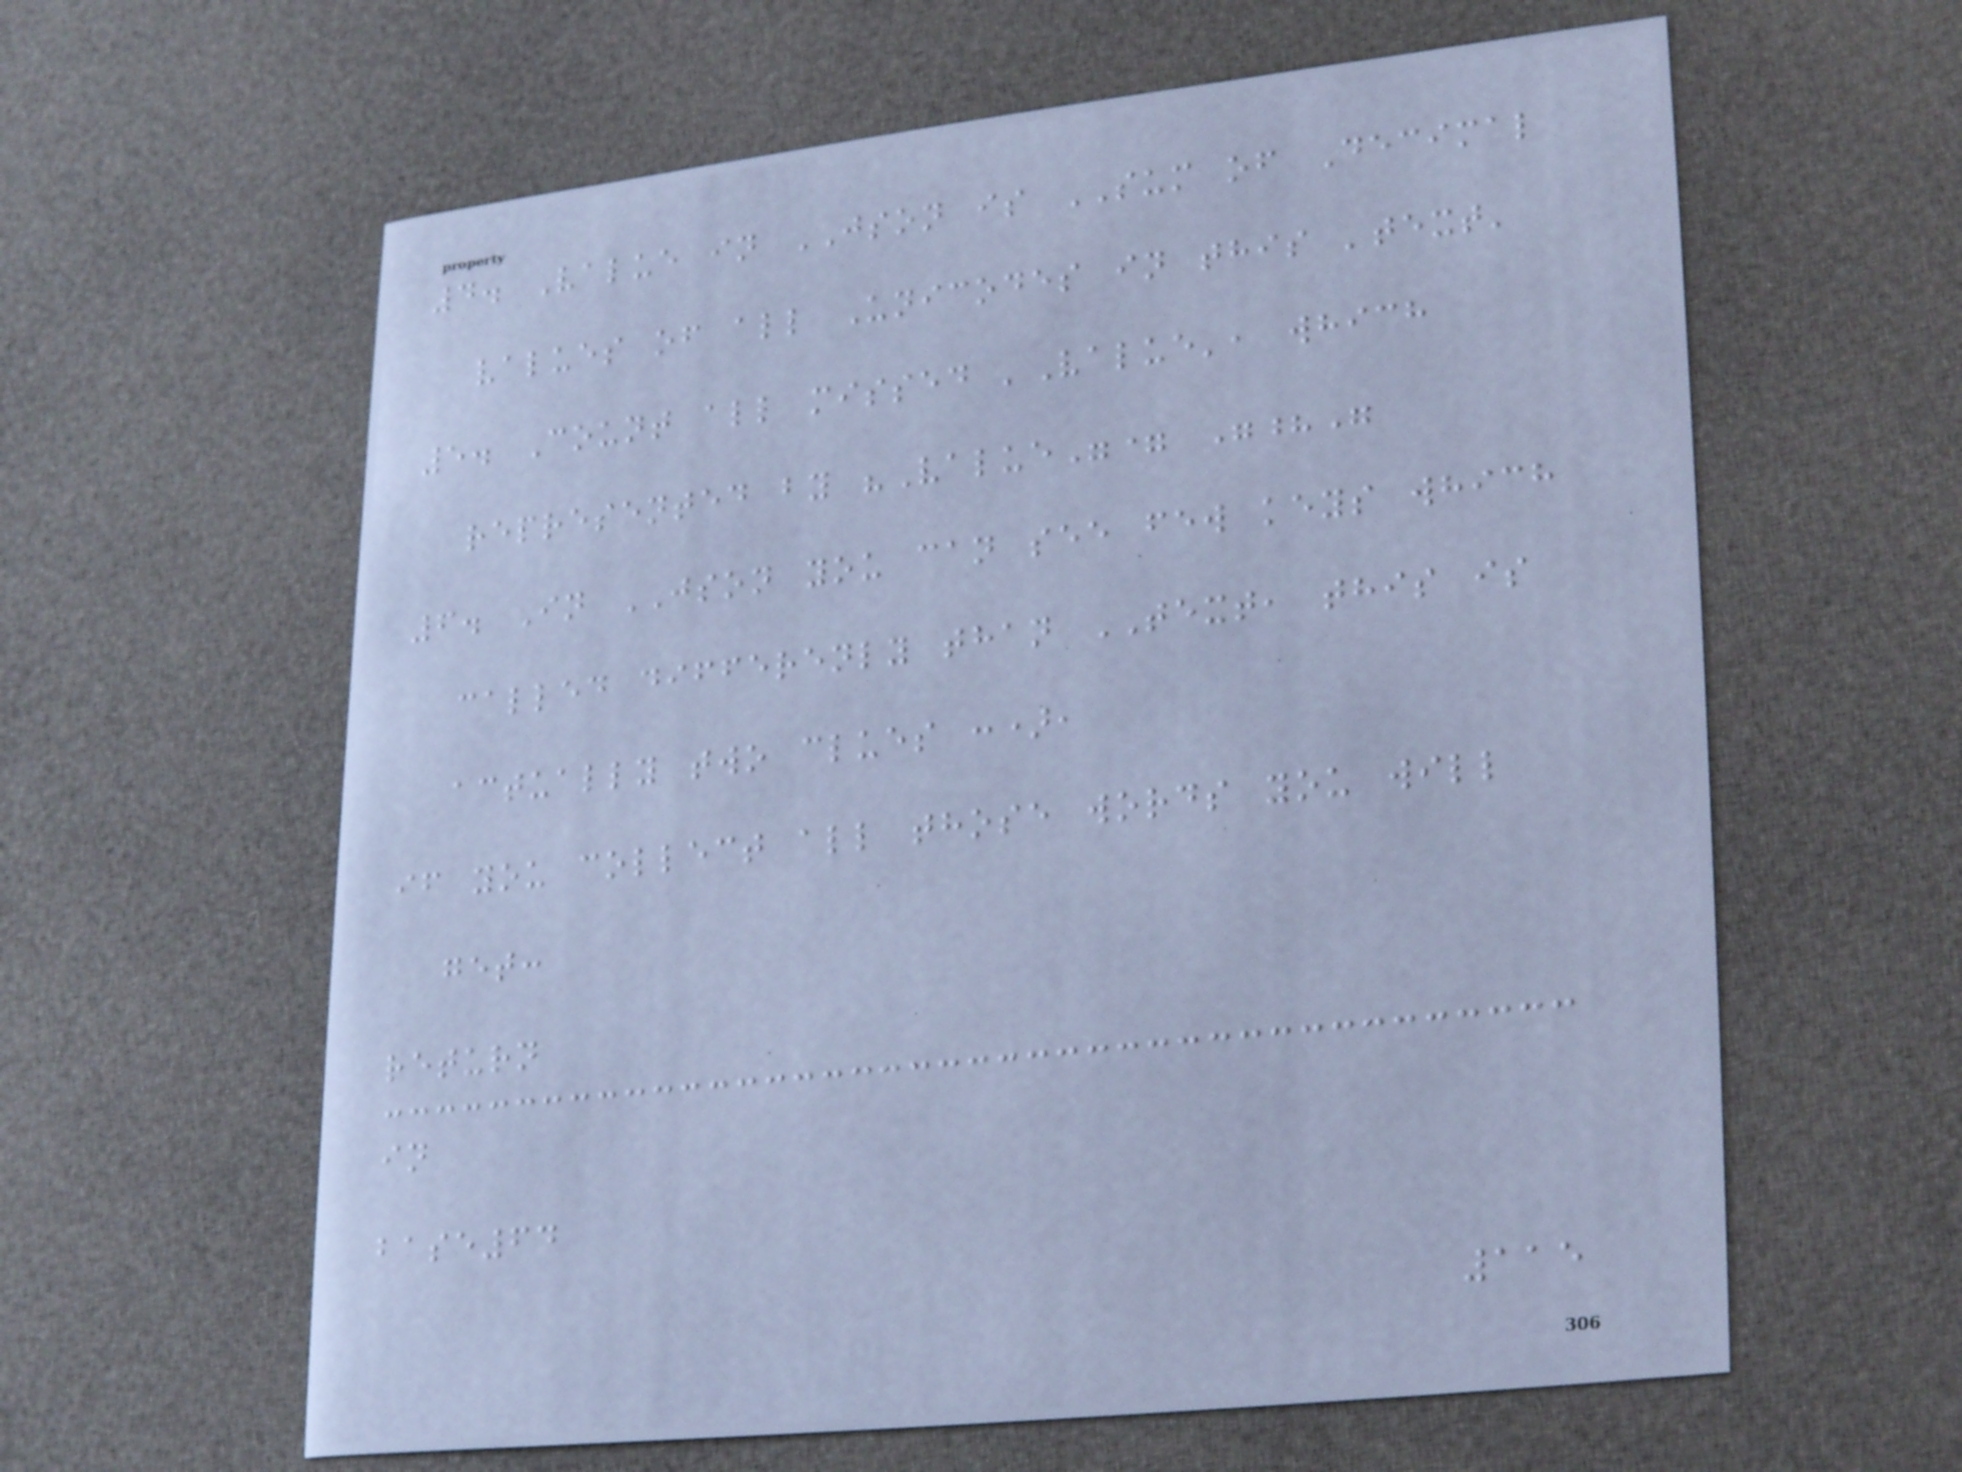4. Value in JSON is SUM of Decimal
values of all Unicodes in this 'text'
5. Count all missed 'Value', which
represented by "Value"= "?"
6. In JSON you can see few keys which
called differenly than TEXT, this is
actually two clues :),
if you collect all those words you will
get:
return
in
base64
115
